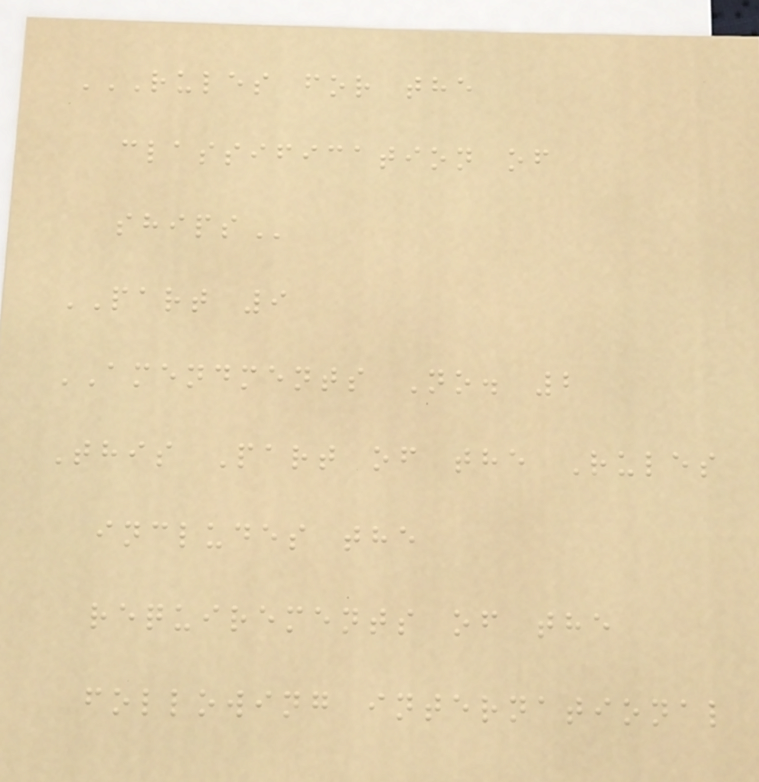RULES FOR THE
CLASSIFICATION OF
SHIPS
PART 9
AMENDMENTS No. 2
This Part of the Rules
includes the
requirements of the
following international
